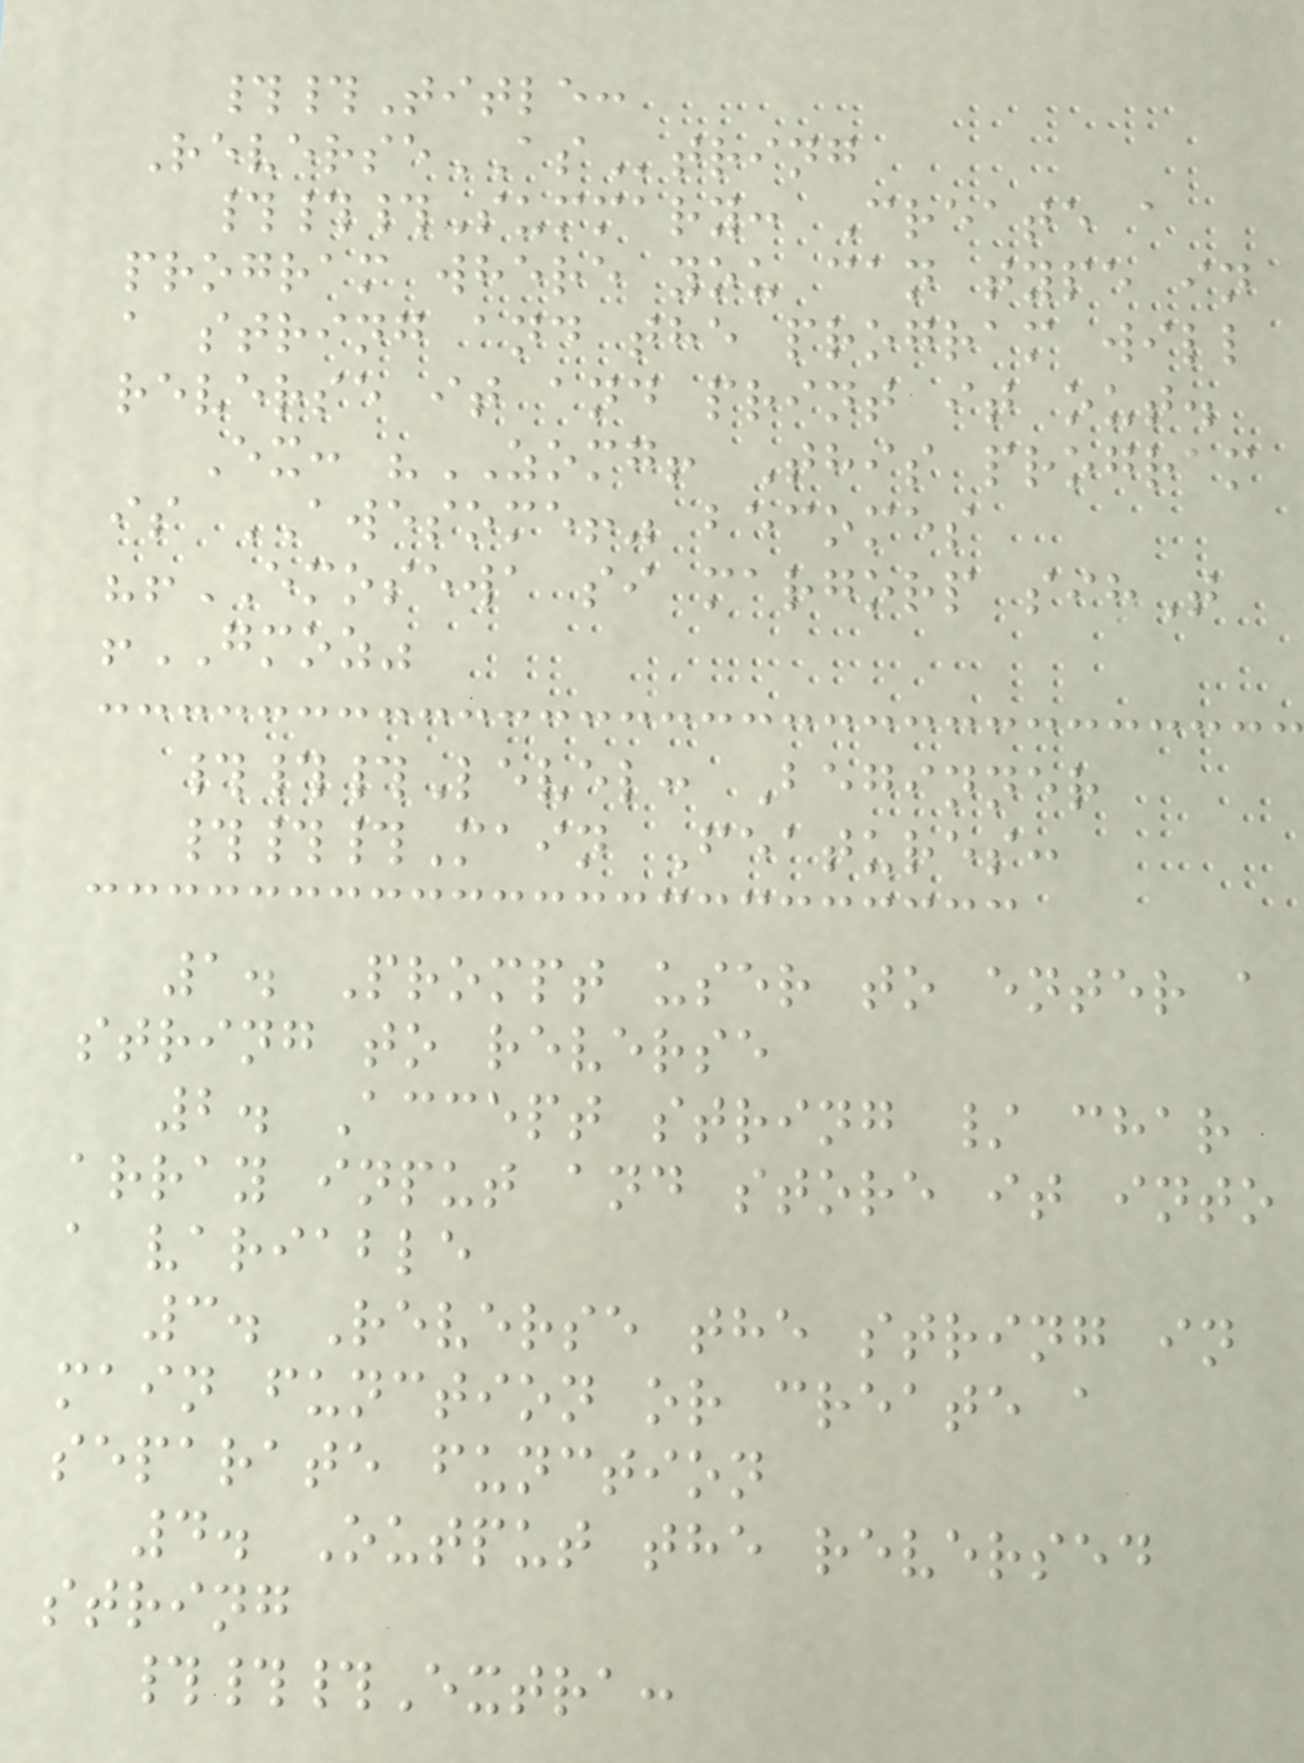##Title:
ReverseAString
###Summary: Create a
program where you can type in
a string and the program will
reverse it and print it out.
Ex: "ZOMG! This program
is AWESOME!" becomes
"!EMOSEWA si margorp sihT
!GMOZ"
###Level: Beginner
###Main Features:
1. Prompt user to enter a
string to reverse
2. Accept string / char
array input and store it into
a variable
3. Reverse the string in
main function or create a
separate function
4. Output the reversed
string
###Extra:
